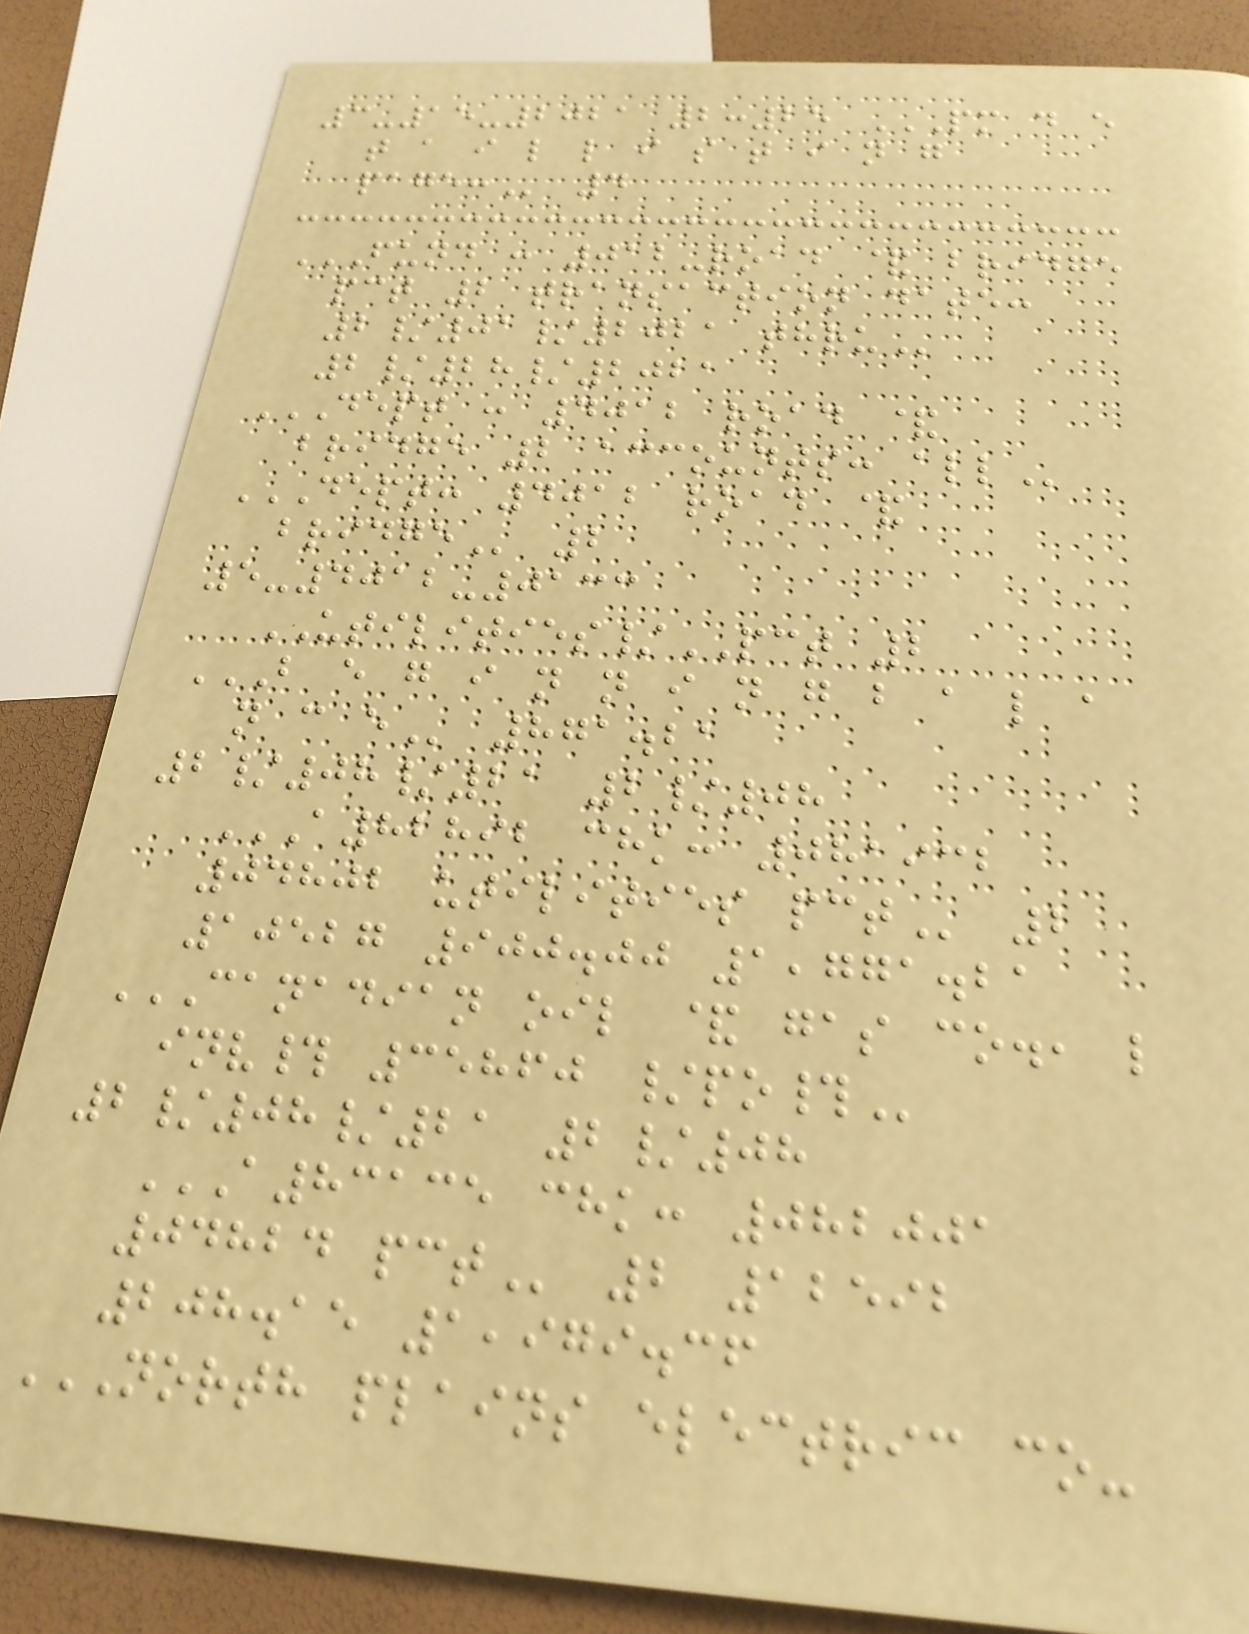3-15-2021 2:25 PM D E
T A I L L I S T I N G
PAGE: 4
FUND : 012-ROAD & BRIDGE
PCT 2 TRANSACTION DATE:
2/01/2021 THRU
2/28/2021
DEPT : 4012 ROAD &
BRIDGE 2 ACCOUNTS: ALL
DEPT: 4012 ROAD &
BRIDGE 2
5-4012-0133
UTILITIES/PCT 2
B E G I N N I N G B A L A
N C E 871.21
2/08/21 2/08
A82892 CHK: 081932
04802 UTILITIES PCT 2
10527 900.00 1,771.21
CANADIAN OIL & GAS CO., L
INV# 35860 /PO#
2/08/21 2/08
A83135 CHK: 082001
04824 PCT 2 12592
208.15 1,979.36
NORTH PLAINS ELECTRIC CO-
